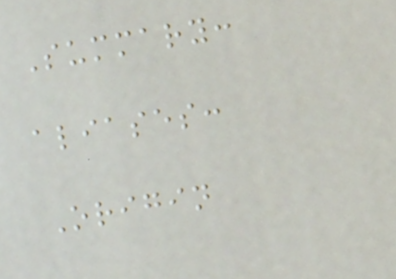Summary:
aliases:
Origin
